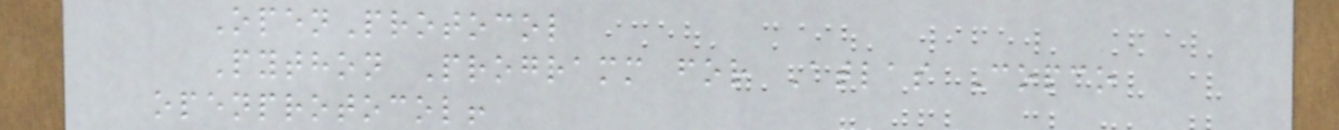OpenProtocol
Python Programm for Atlas Copco
openprotocol!
